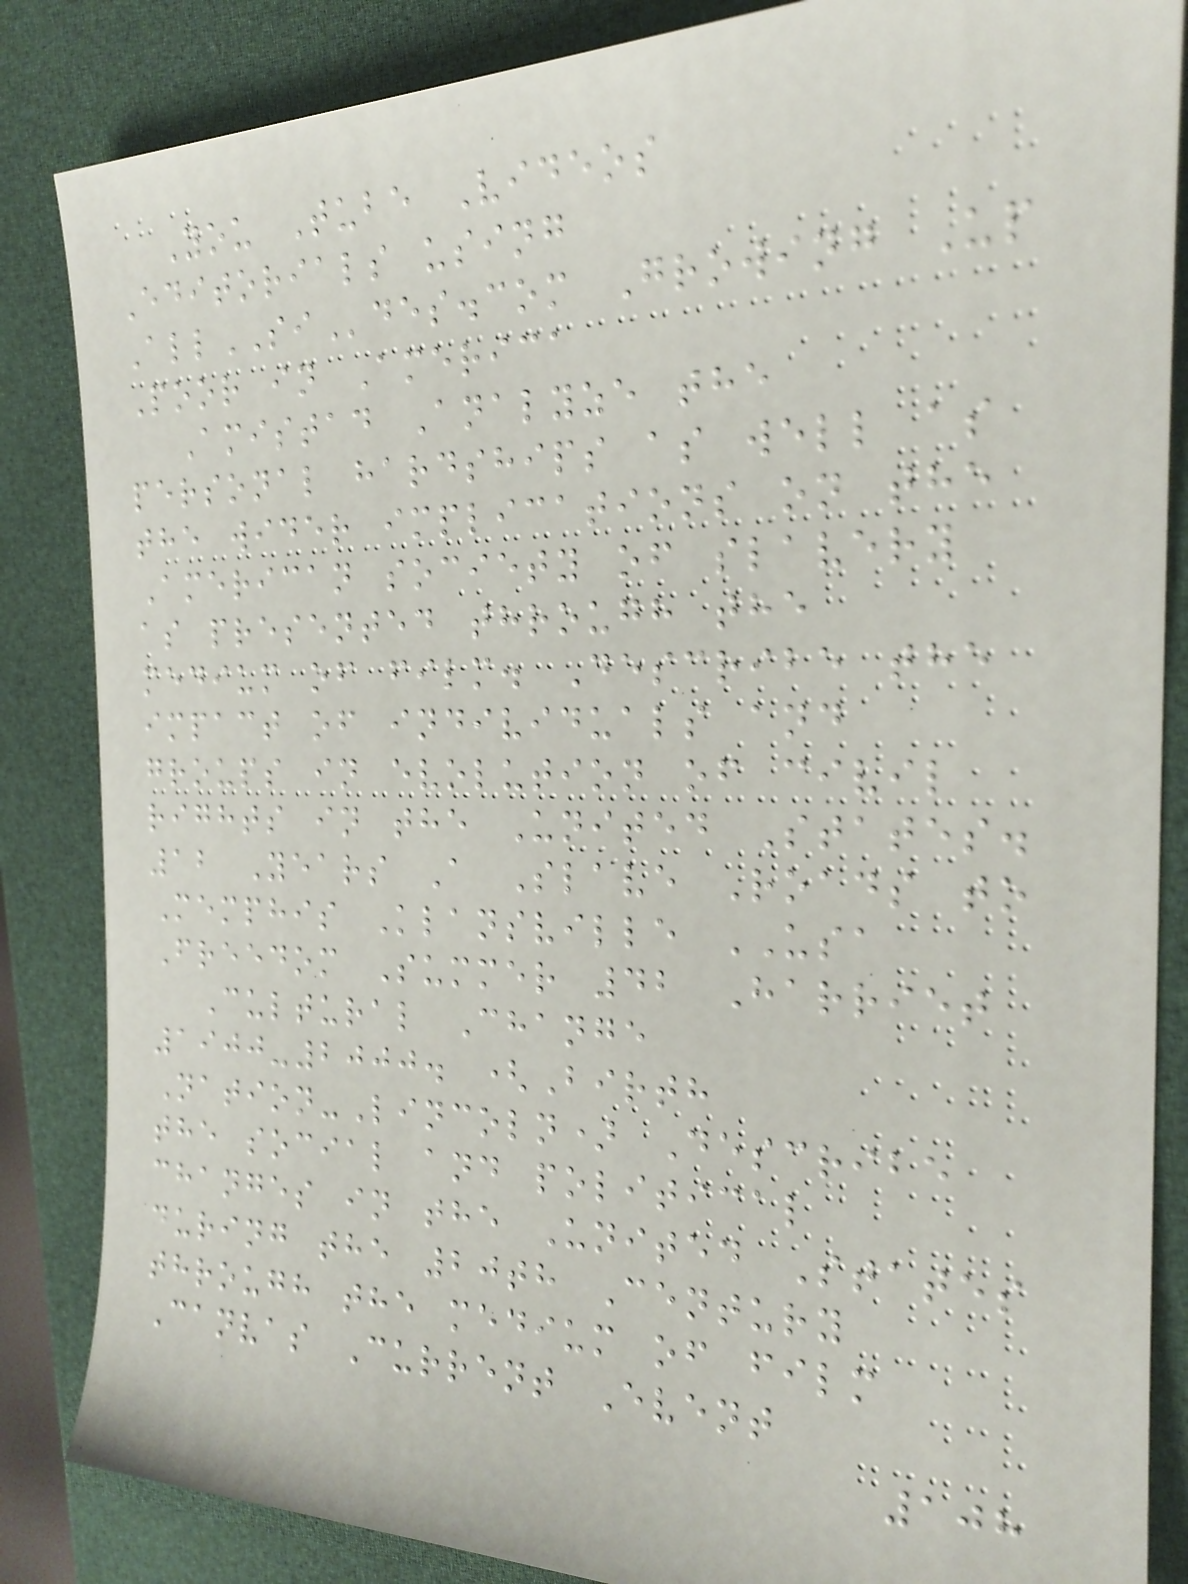You Tube Videos
Editorials using
AllSIdes.com Growing Up
Poor in America
Amistad Analyze the
personal hardships as well as
the wider implications on the
American society of slavery
as presented through the
medium of film. Describe the
impact of individuals and
groups in evolution of civil
rights in the United States.
12 Years A Slave Roads to
Memphis Klansville USA
Freedom Summer 42 Harriet
Cultural Change
1900-2000. (Birth
Nation-Lincoln) Describe
the social and political
changes in the United States
during the 20th Century
through the medium of film
Canvas Current Event
108
